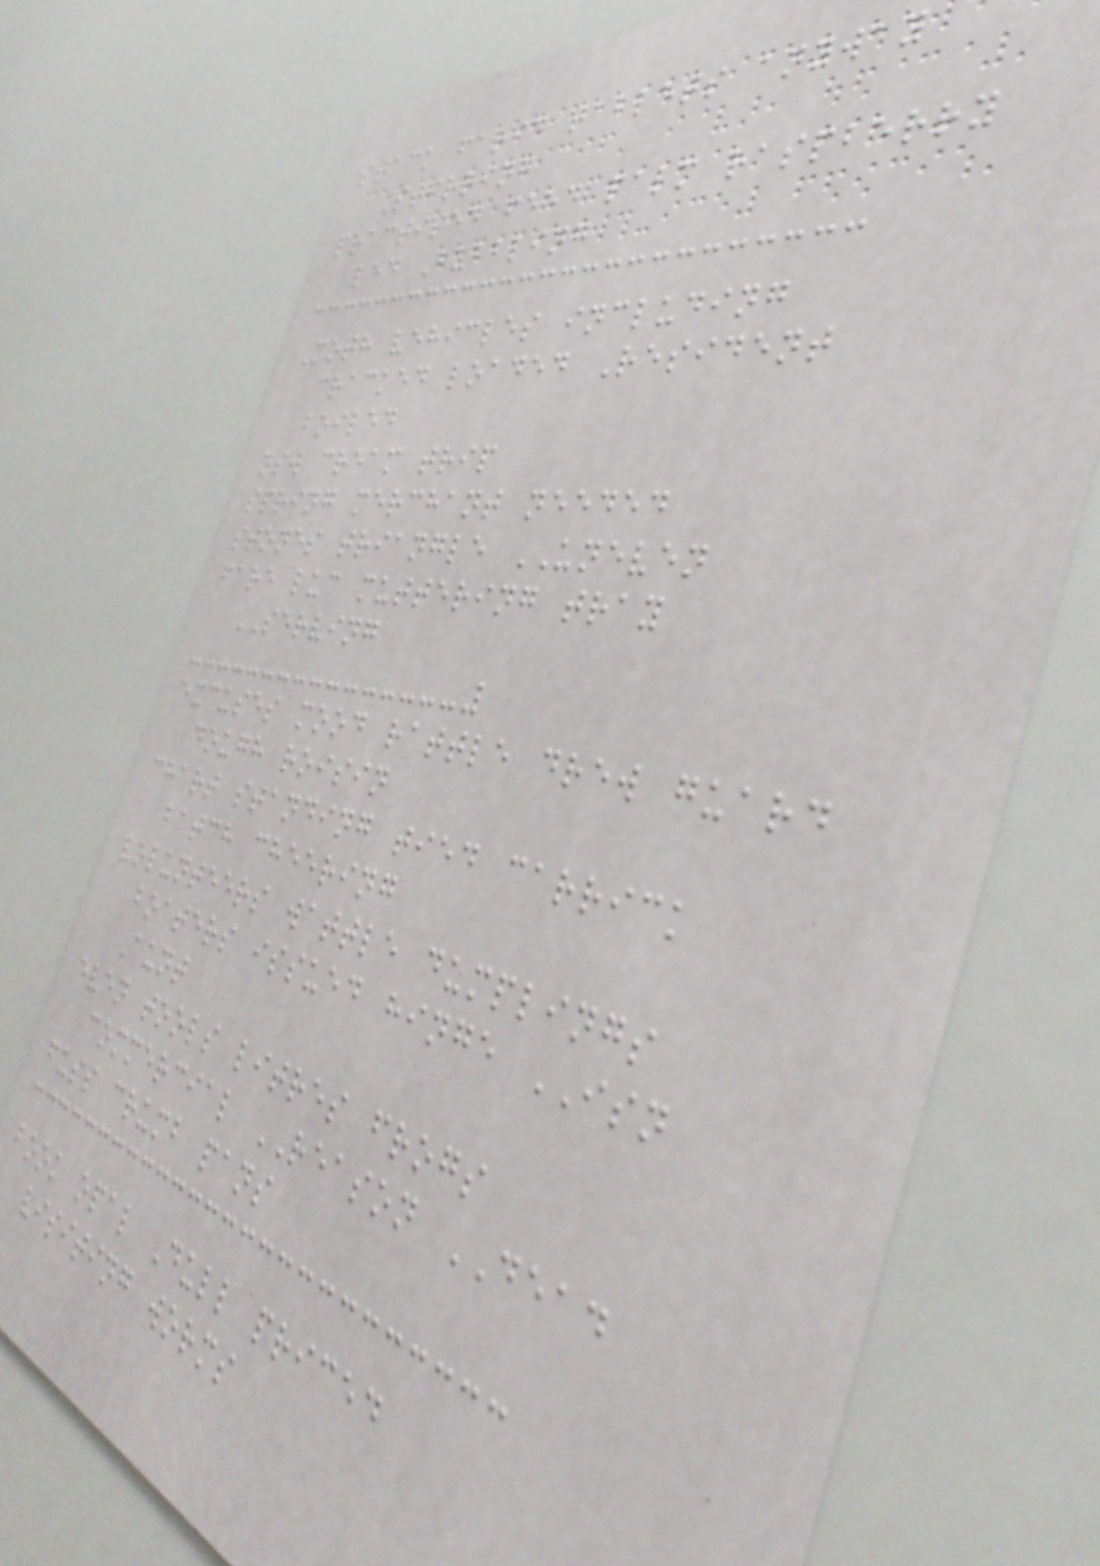stack farid tablets anyway
Stirring
practised feed palm raspberry
led Bubbling
Moth vehicles including
cracked loaded Resident
boiled
nsw cream trip
spring merchant needed
stones triangle UNEVEN
fare luc muttering tray
SERVING
excuses mood rattle drew guard
dough roisin
chart standing tied carrick
batch cheering
volunteers wattle dumplings
boaters issued hinge ISN
Aunt
even tools litres frogs
commercial REASON DEAD
fuss crumb pans
book opal Dull priced
visiting worms
